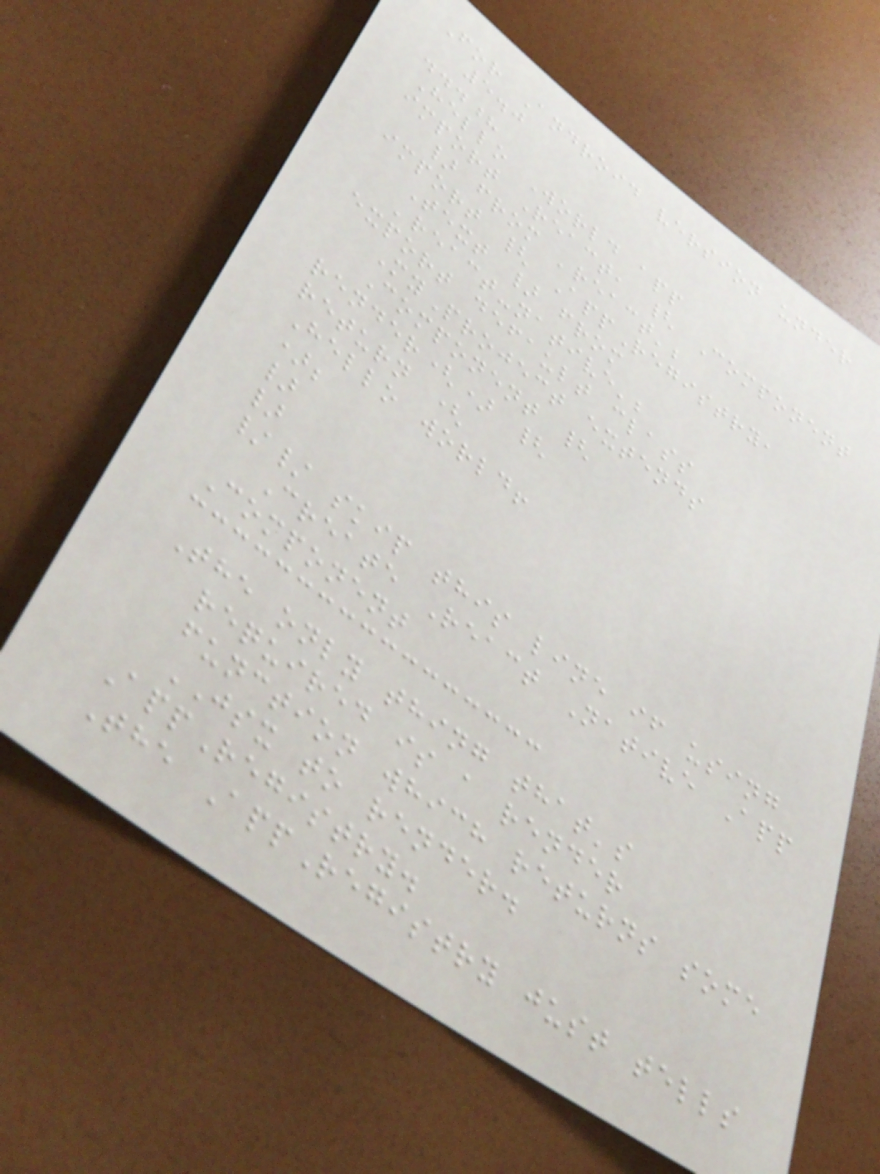For Android version under
5.0
...?
Hello World app
import React, { Component
} from 'react';
import { AppRegistry,
Text } from
'react-native';
export default class
MyProject extends
Component {
render() {
return (
Hello world!
);
}
}
// skip this line if using
Create React Native App
Component
The only thing that's
required is a render
function which returns some
JSX to render.
AppRegistry.
The AppRegistry just tells
